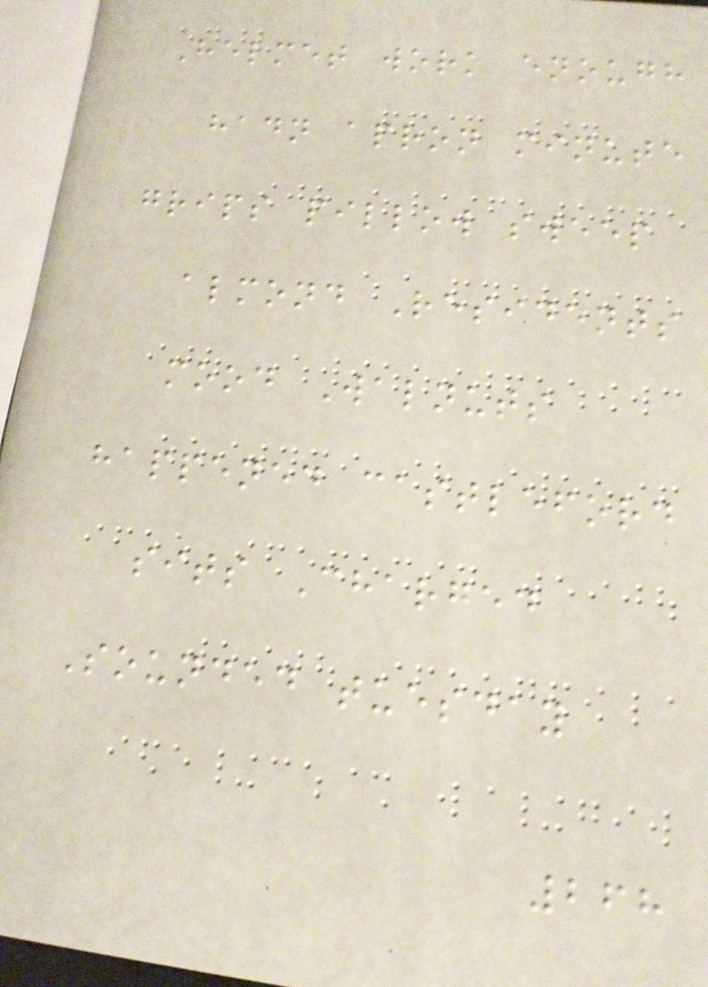Helmet work enough
hadn apron minute
grips pillow sweep
almond Residents
mood Walnuts
happened castleford
sits Charged
Sounded tuesday
268
